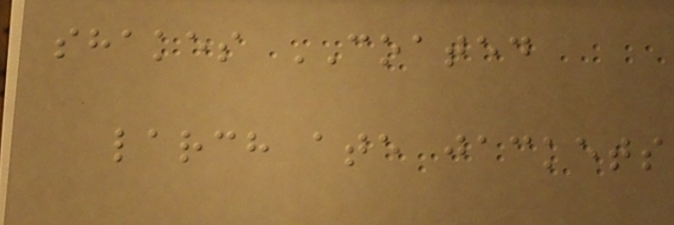shakes COATED
larch ate jackets
